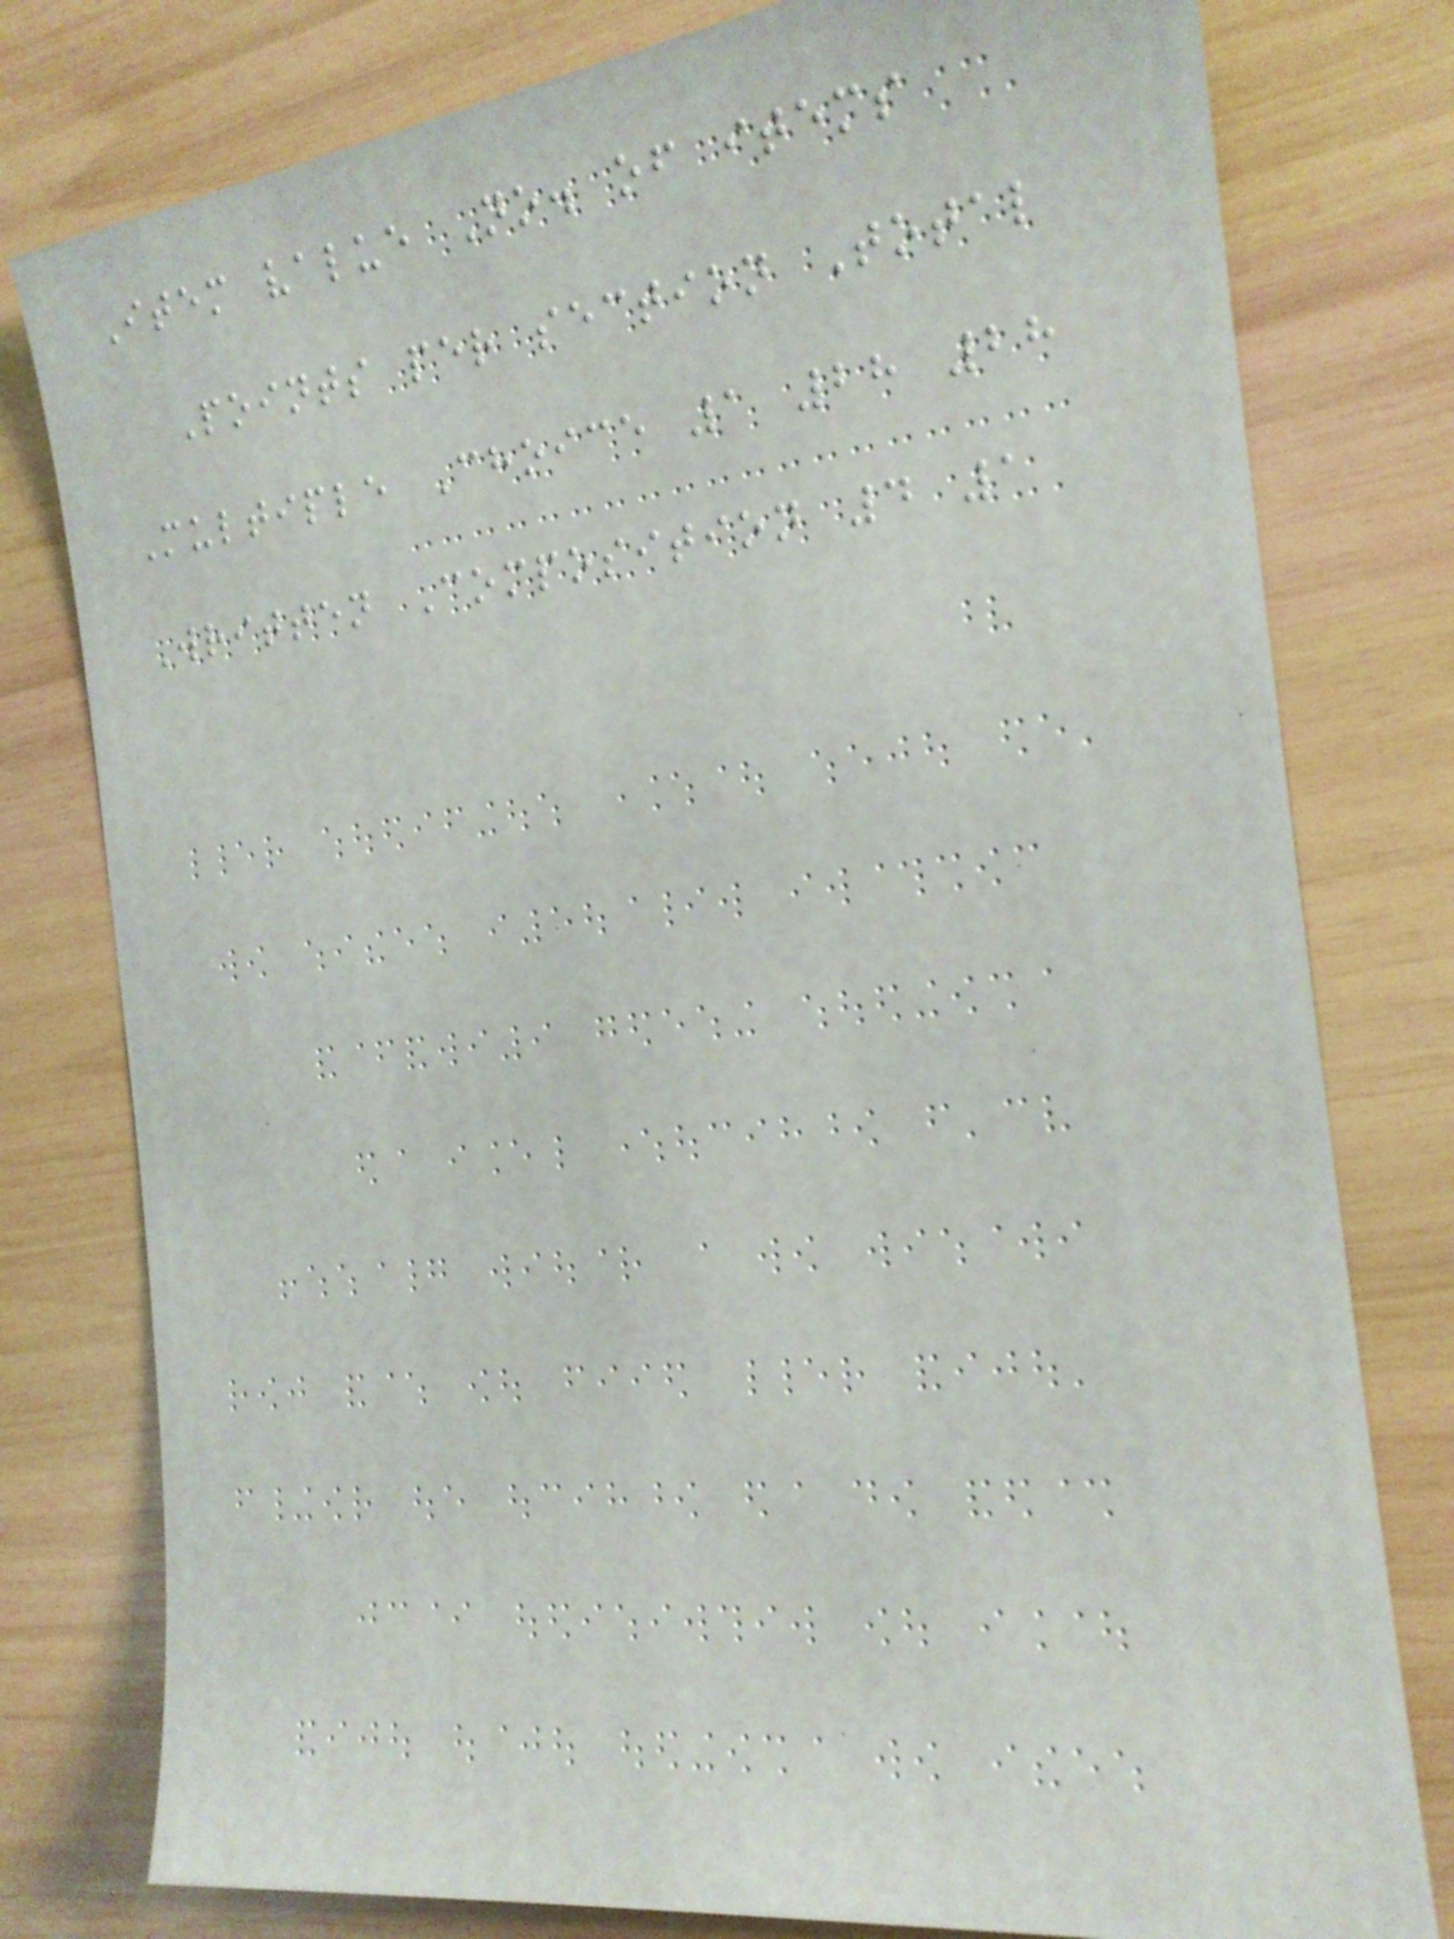Item value No. of items
Points per section Total
Multiple Choice 1 28 28
Written Composition 4 1
